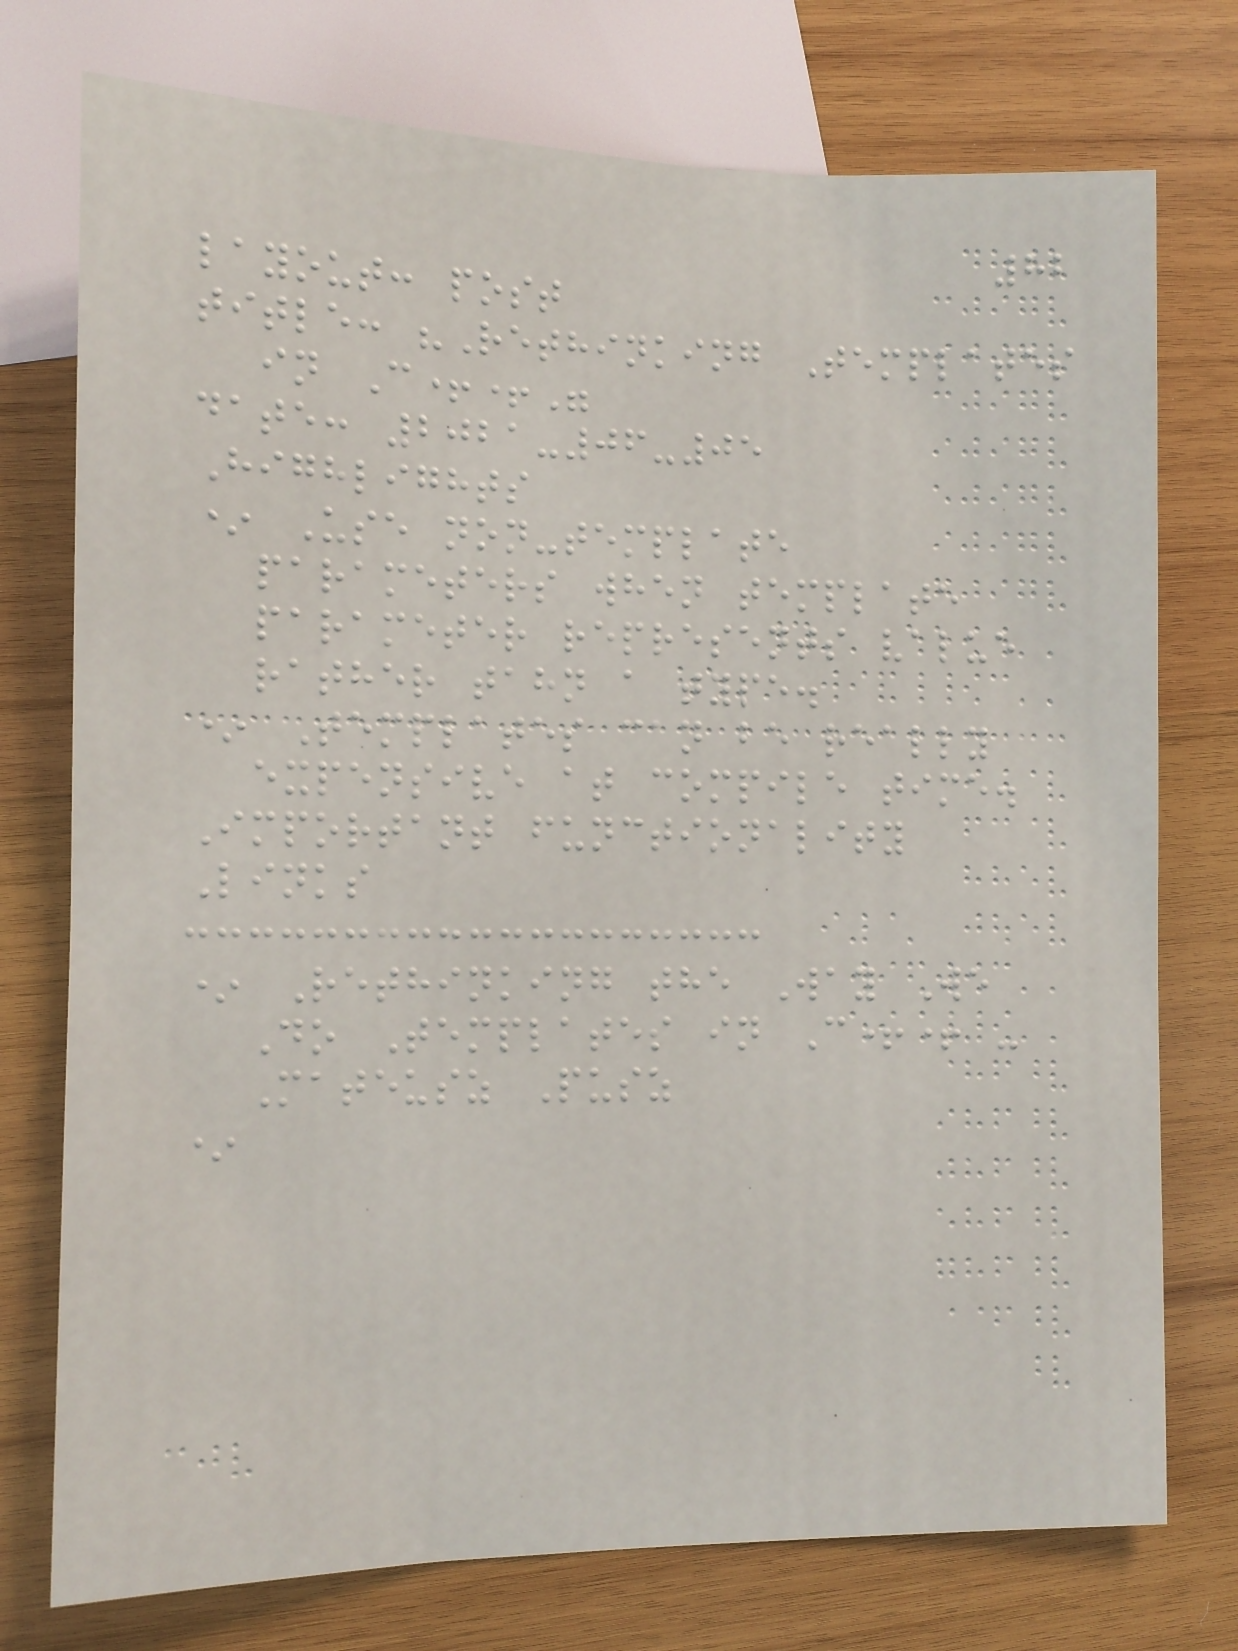82
layout: post
title: "Rethinking Templates
in C++"
date: 2021-06-05
Highlights
* Use non-template
parameters when template
parameter represents value
rather tahn a type.
* Templates can be really
expensive at compile time.
Important functionality
Links
* Rethinking the Way We
Do Templates in C++ -
Mateusz Pusz
*
